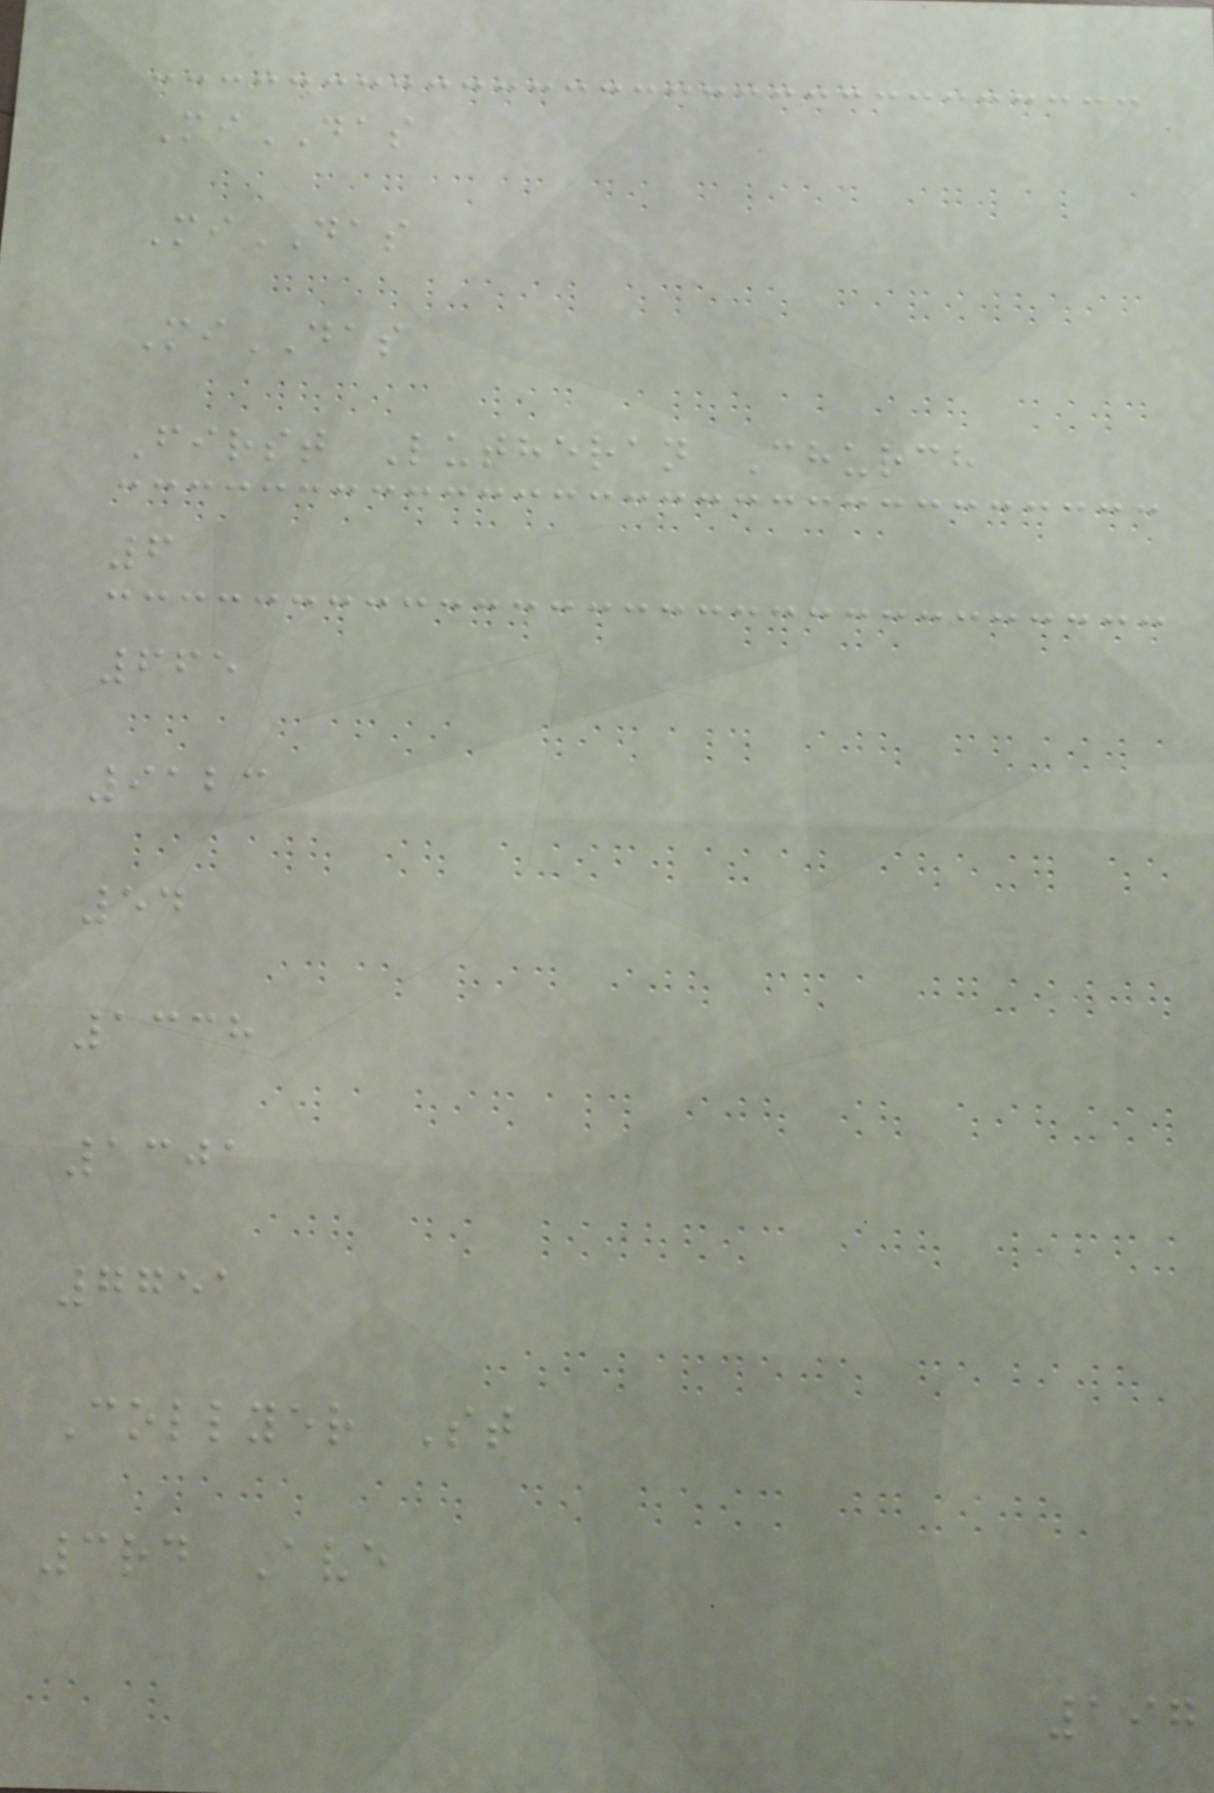MiDAS
MiDAS
MiDAS
First Lutheran Church
6
665
9123
54
1338
1301
7751
Collyer St
3rd Ave
197
